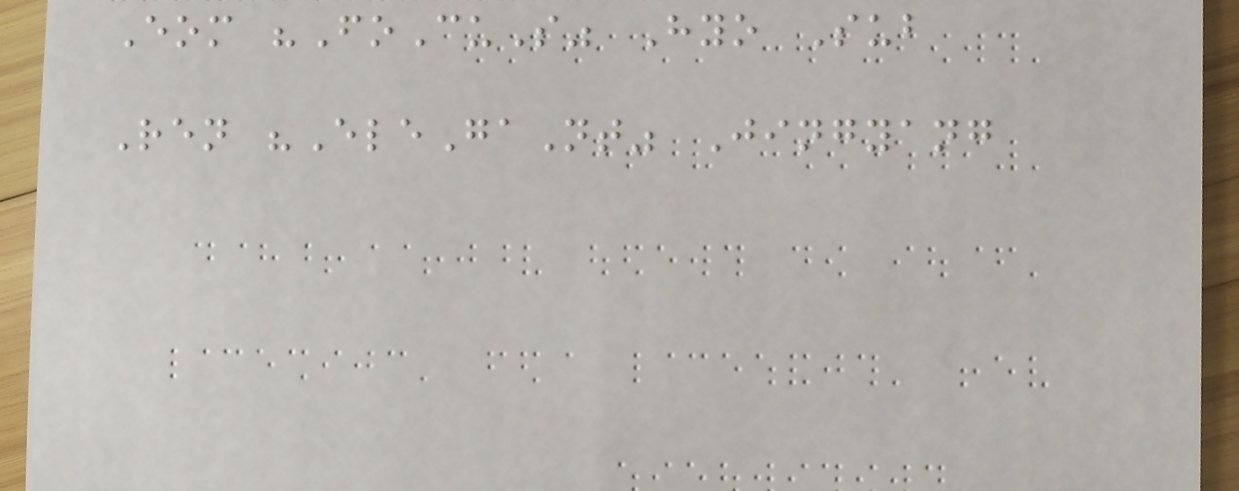Eom "FoCuS" Hyo Sub
Ren "EleGaNt" Jingyang
